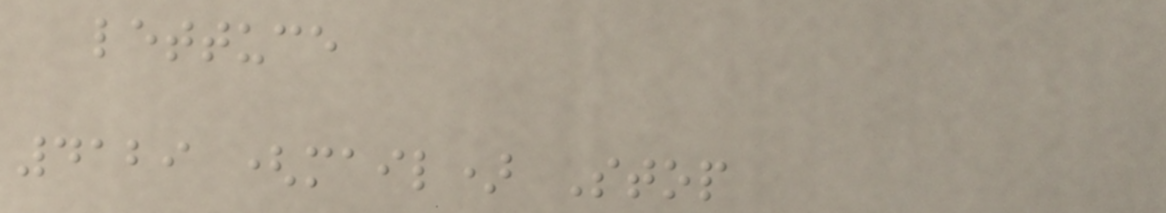lettuce
4129 (mail) Stop
